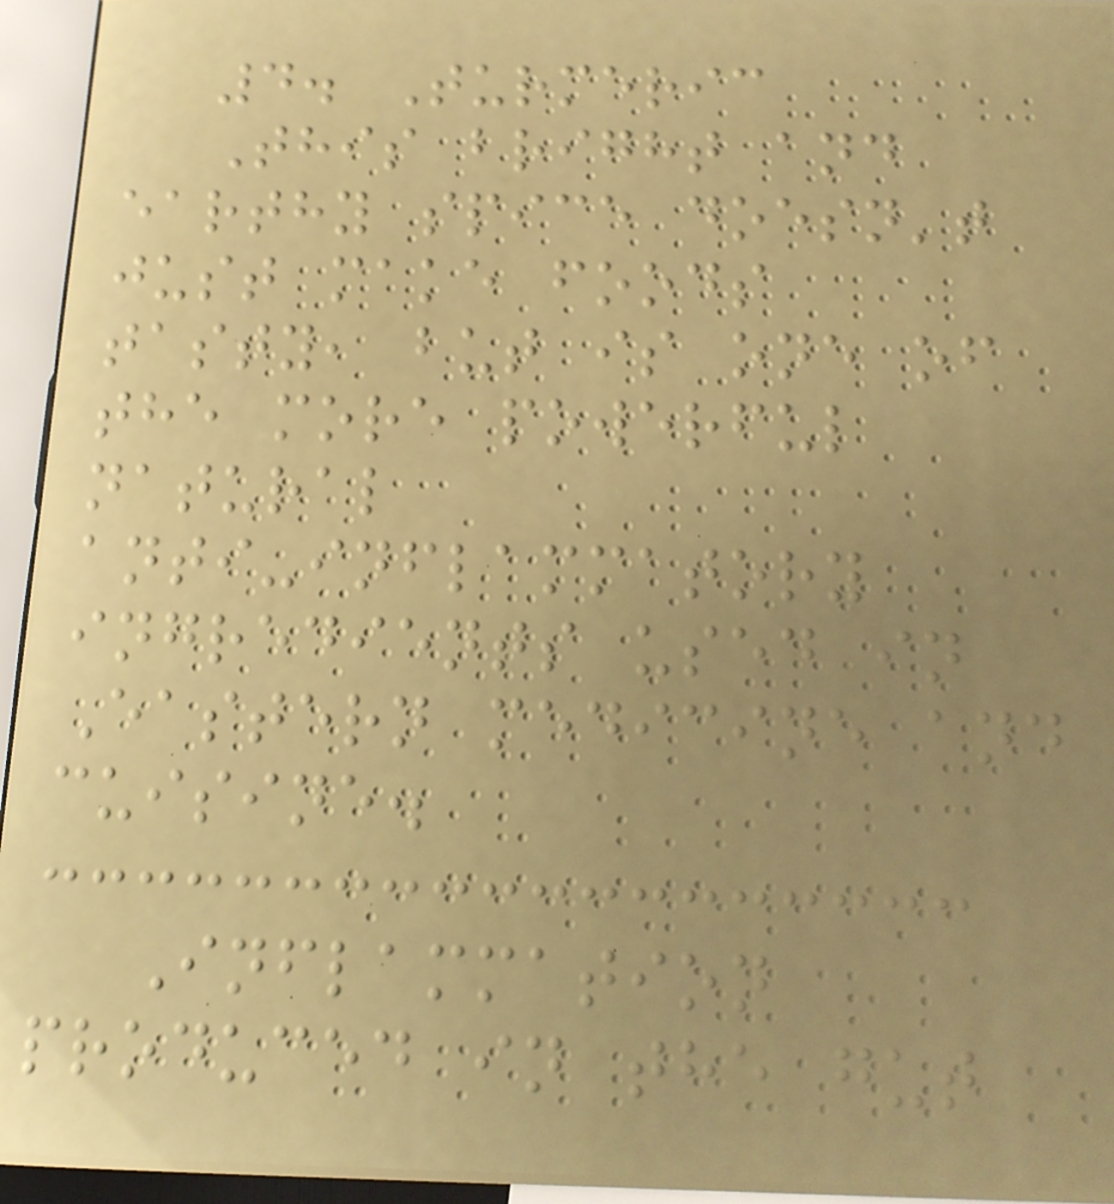4. Turmeric
This bright and
earthy spice doesn't
just make foods
tasty, but is one of
the more powerful
natural
anti-inflammatory
ingredients used in
Eastern medicine and
cuisine.
Inflammation
produced in the gut
